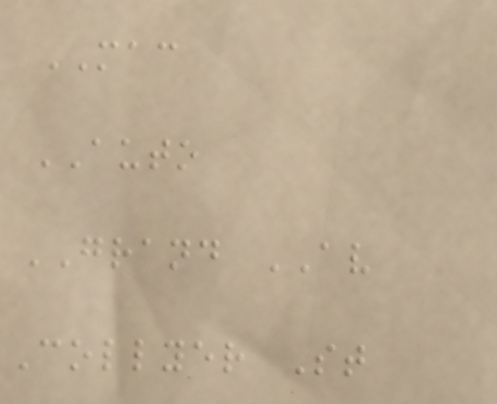MAC
AUTO
GRAND AV
Collyer St
